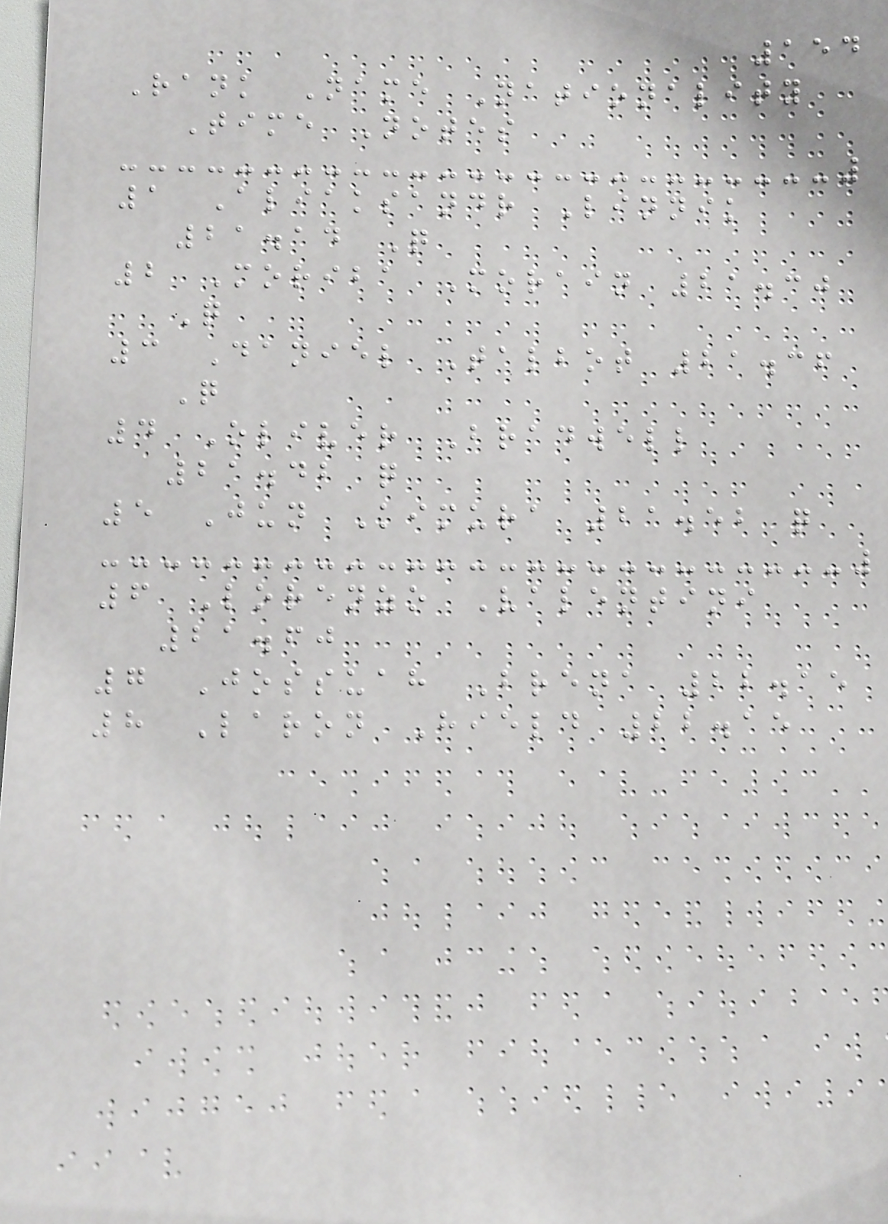154
Rank Name Nationality
Time Notes
1 Aliaksandr Linnik
21.14 Q
2 Moriba Morain 21.30
Q
3 Daniel Talbot 21.36
Q
4 Oliver Bradwell
21.42 q
5 Jun Kimura 21.52 q
6 Lorenzo Valentini
21.60
7 Jossuah Brena 22.15
8 Laron Hield 22.15
